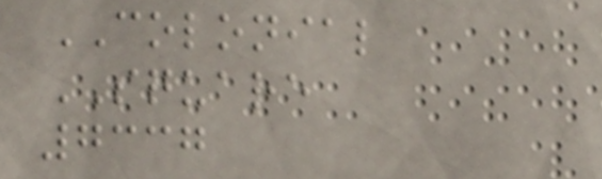COLONIAL
SQUARE
7337
